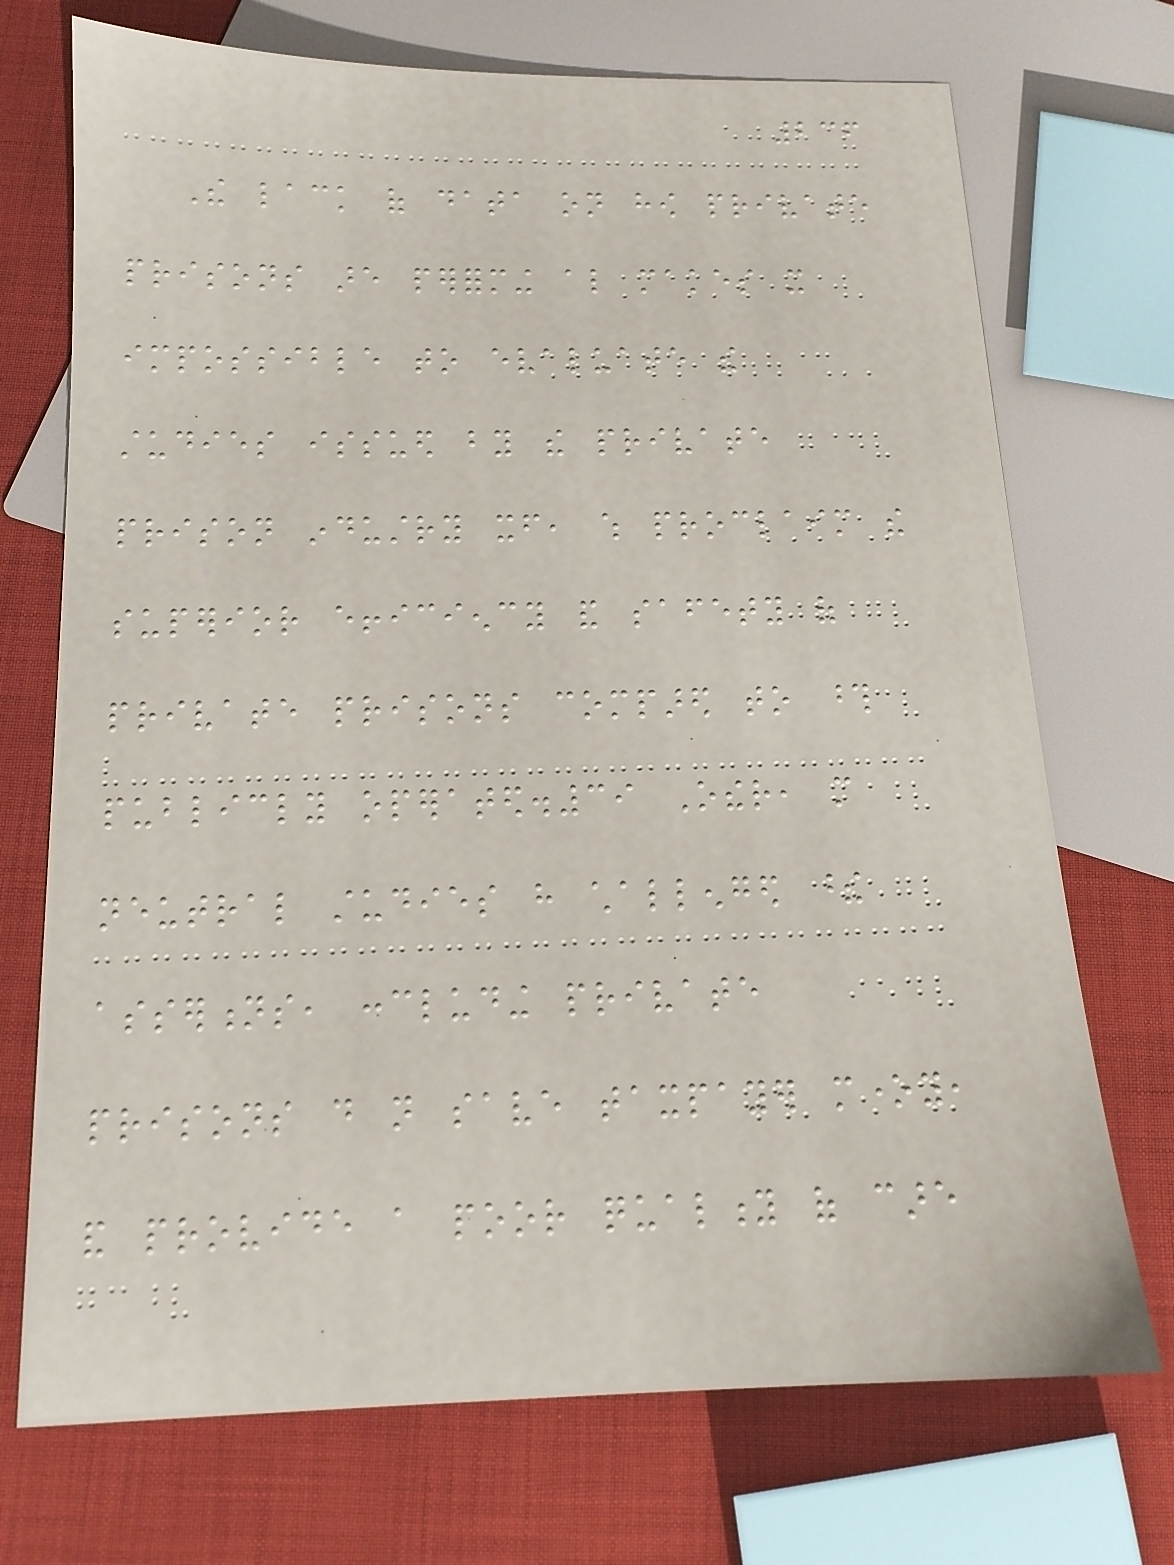236
The lack of data on how private
prisons are performing also makes it
impossible to evaluate the
studies issued by the private
prison industry itself, which proclaim the
superior efficiency and safety of
private prisons compared to those
publicly operated.39 Other, more
neutral studies have challenged these
assertions, concluding private
prisons do not save taxpayer money,
and provide a poor quality of care
